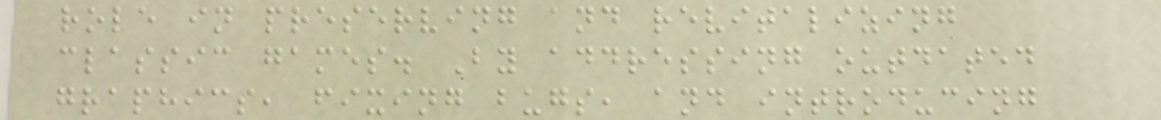role in preserving and revitalizing
classic games. By addressing outdated
graphics, fixing bugs, and introducing
